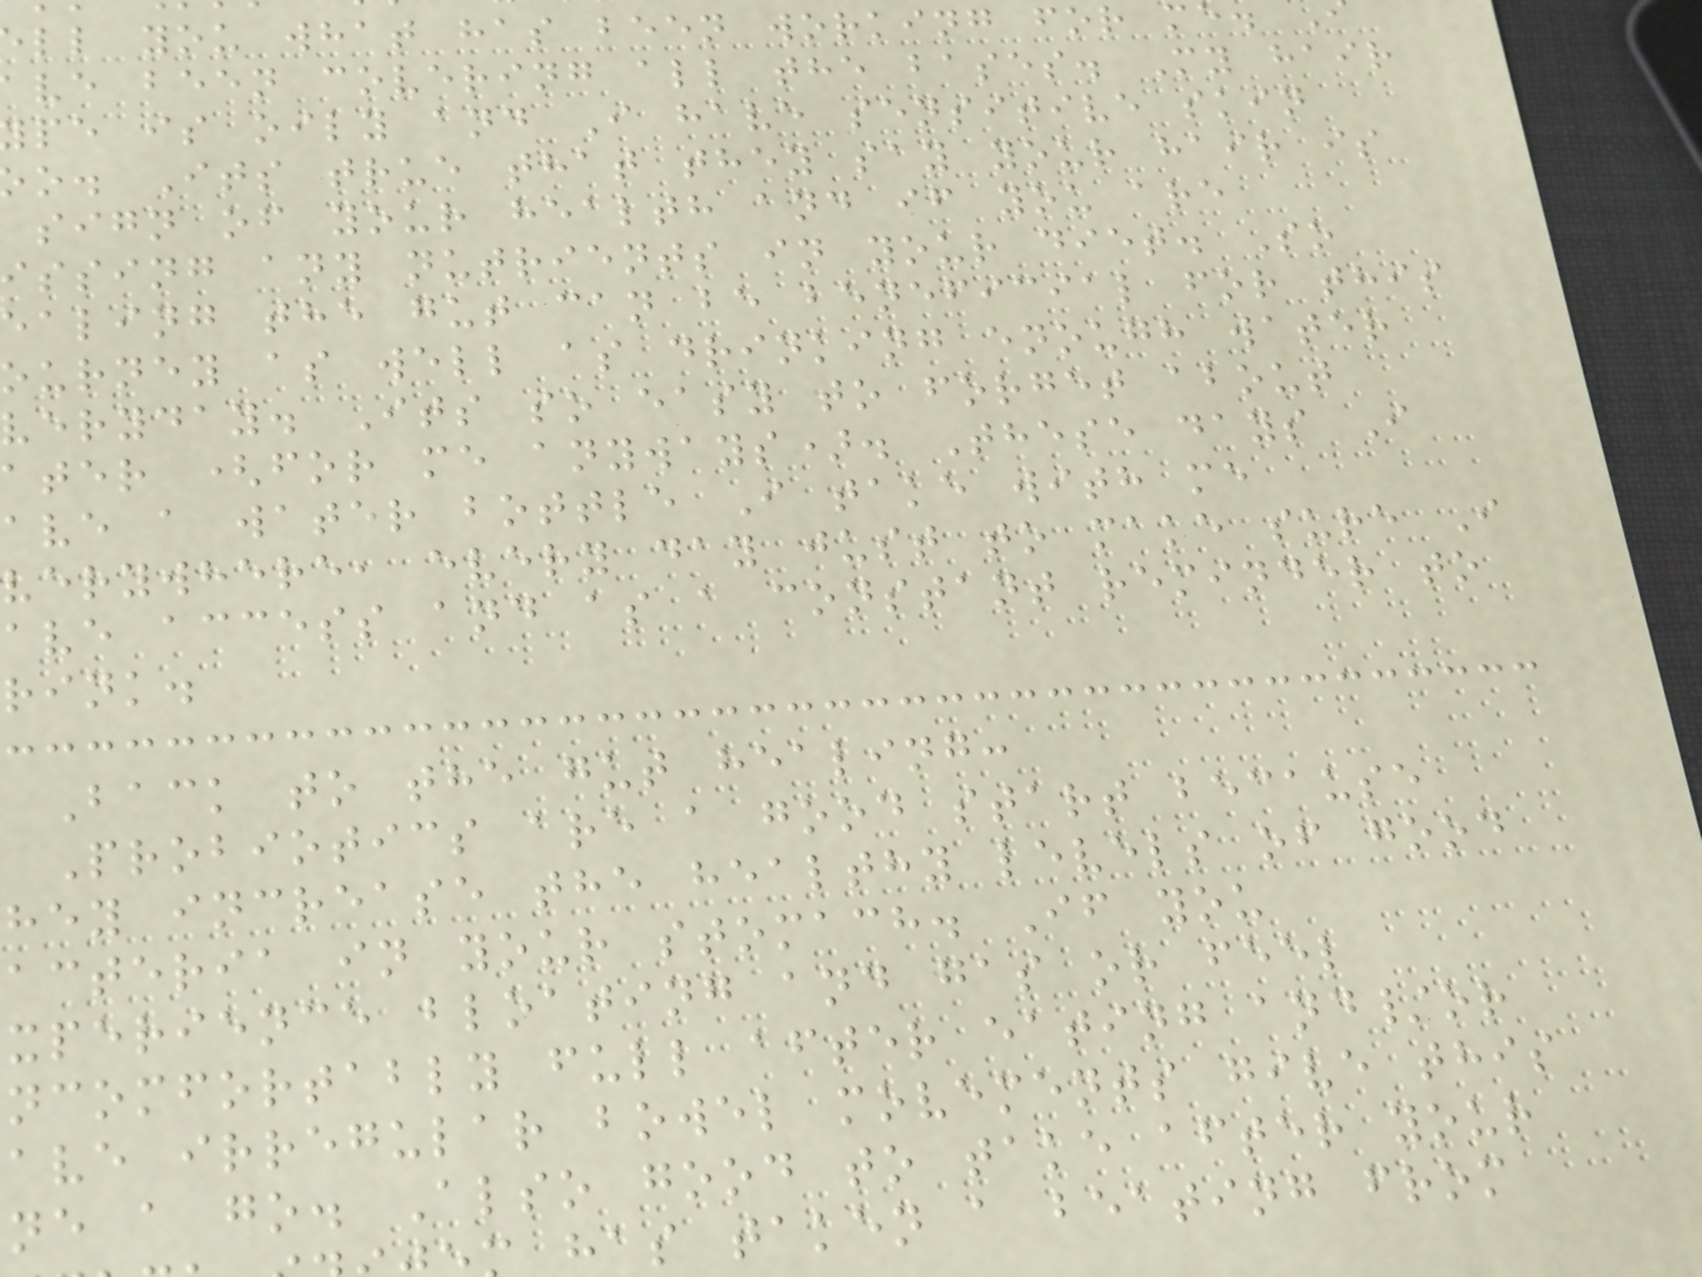ll you what has been working for me.
ve been covering all the bases. My hair
pe is oily and I have sensitive skin
o. Its true that they say your hair is
sign of your health and if you are
issing any nutrients in your diet. So
ealing the gut can be beneficial for this
ourney as well as drinking enough water
veryday. Its so easy to forget about
ater (for me anyways). These days I
ave a water bottle I take with me
verywhere, every day just to make sure I
ave access and as a constant reminder to
rink.
Back to the gut healing:
Probiotics are a good start because
hey increase the healthy levels of good
acteria in your stomach. If you
xperience bloating and gas or feel
ncomfortably full after eating and/or
ave irregular bowel movements give this
ne a go. Also good to take after your
has taken a beating from
